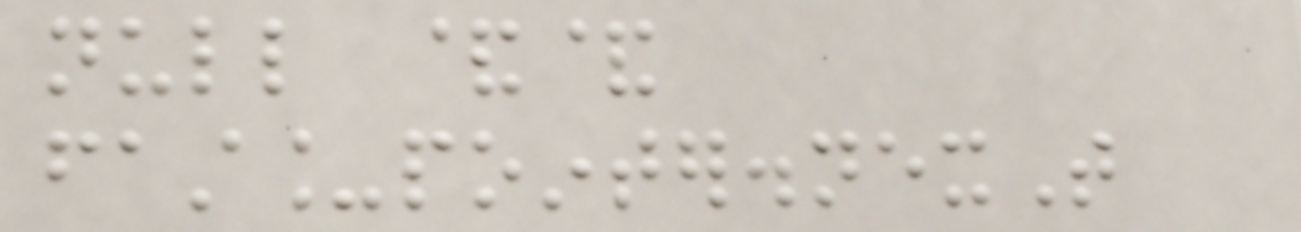null &&
fast_pointer.nexT
